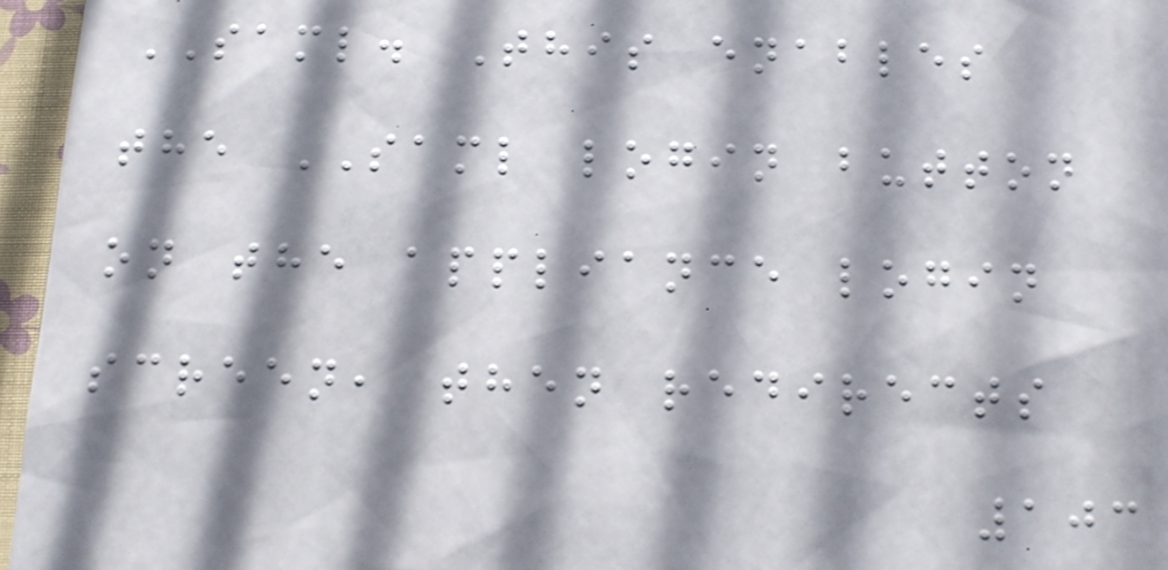SAML. This enables
the SAML login button
on the appliance login
screen, then redirects
103
